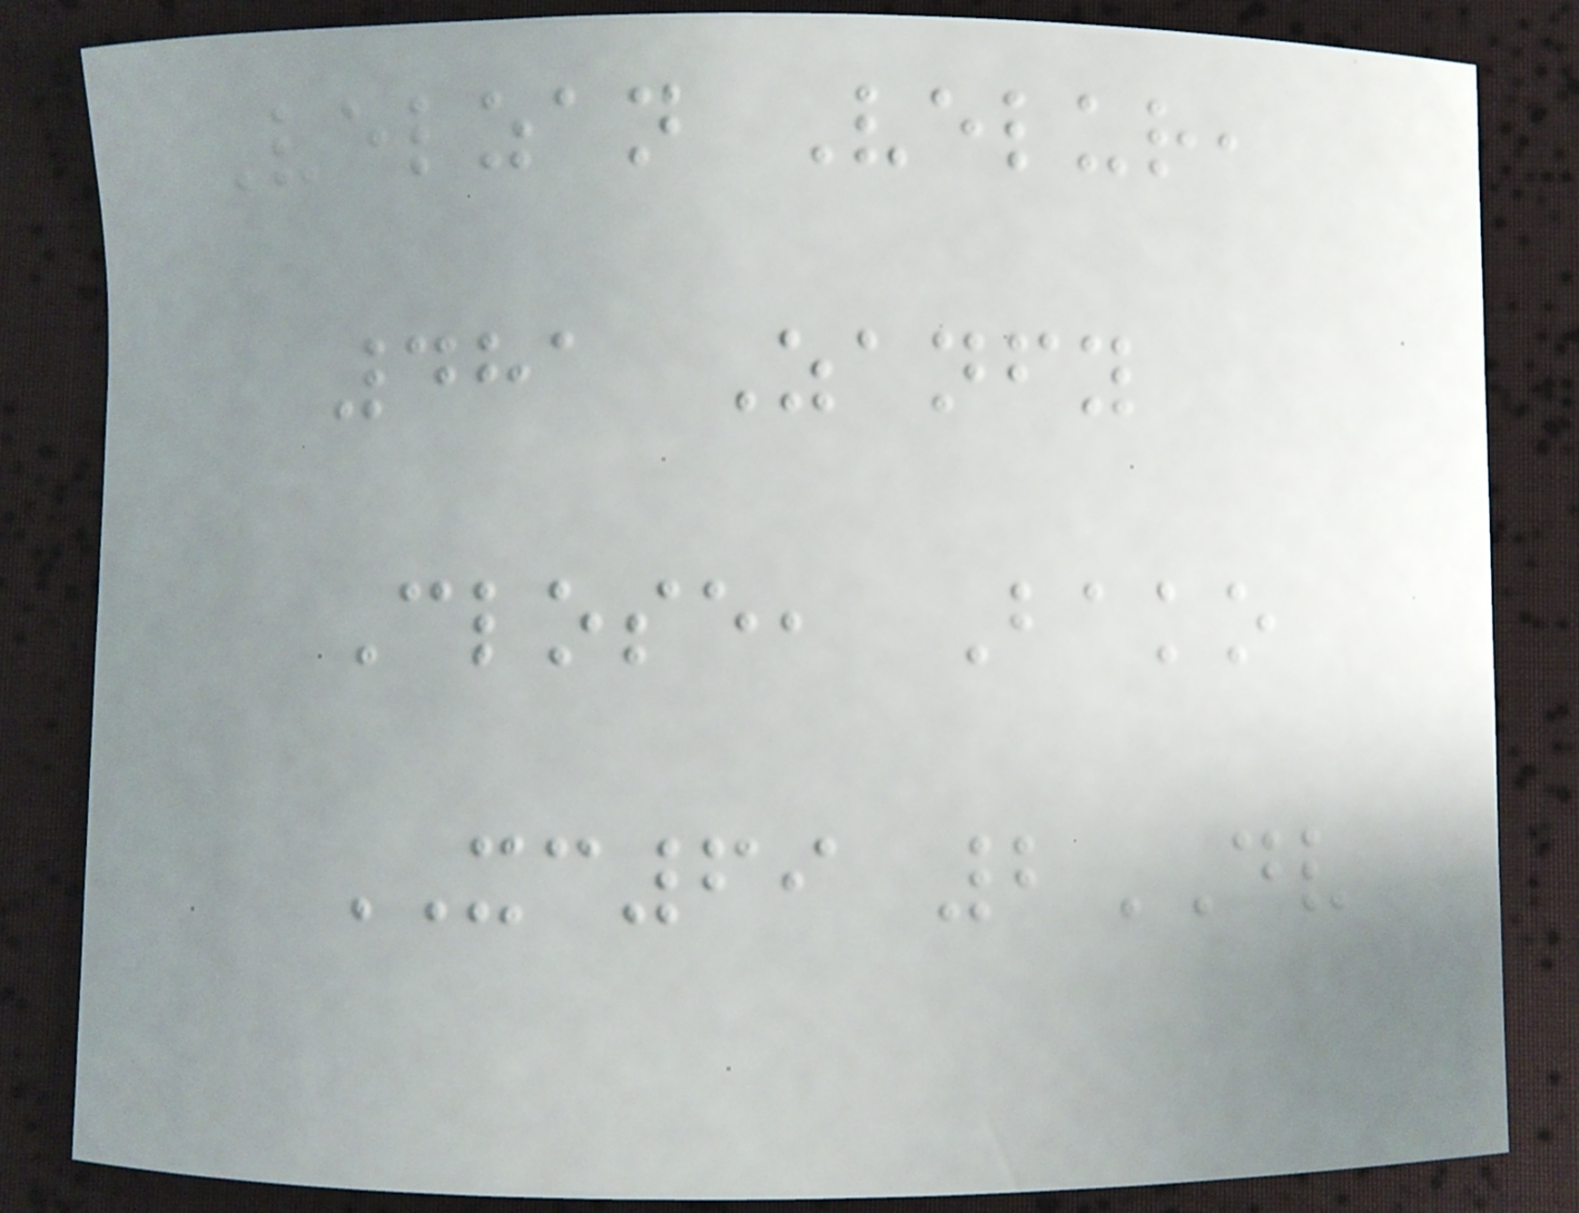Velzan Velur,
481 Zanfy
Close, Bako
XC69 2DV
